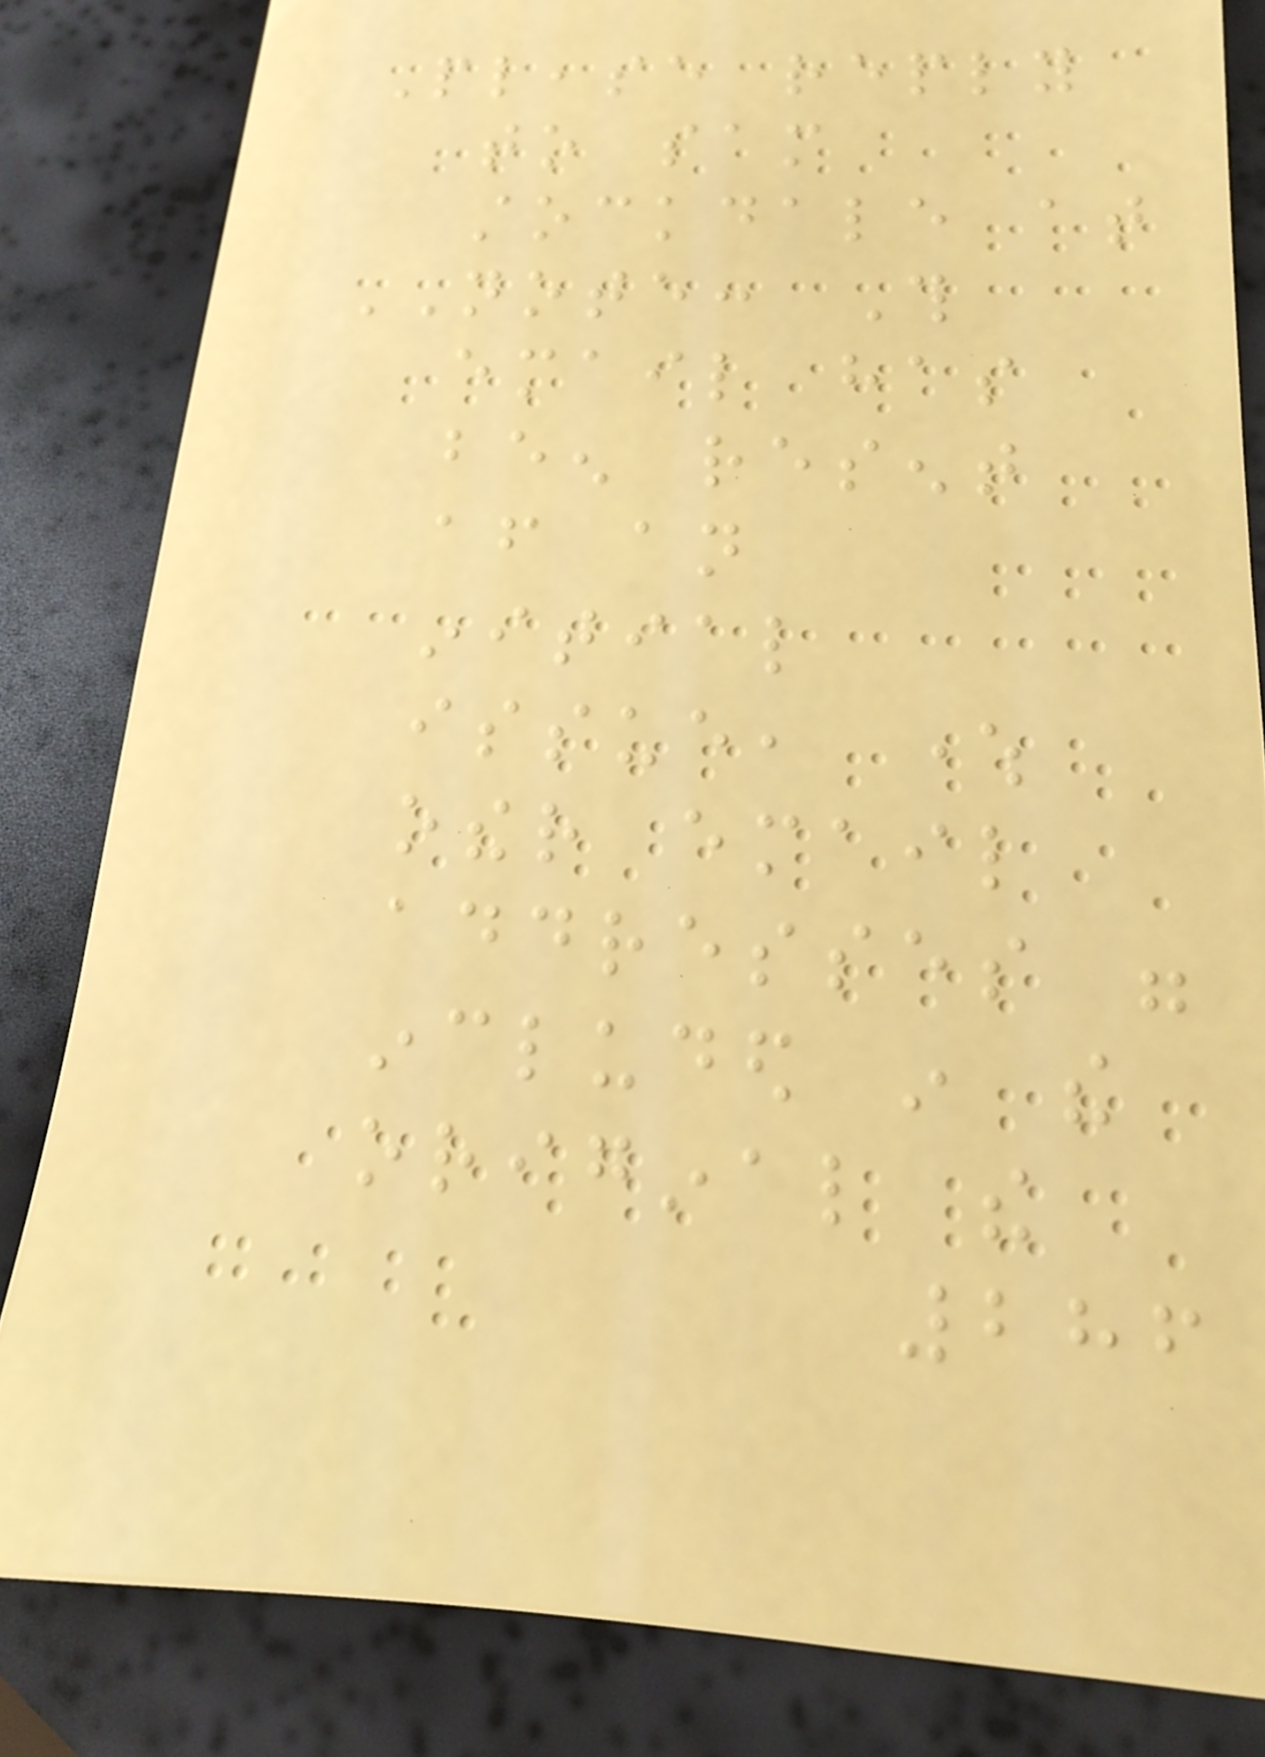Please reply
to sam
stockdale at
NOTE: This
email has
been resent
after an
initial
issue, where
other email
addresses were
included in the
original the
286
